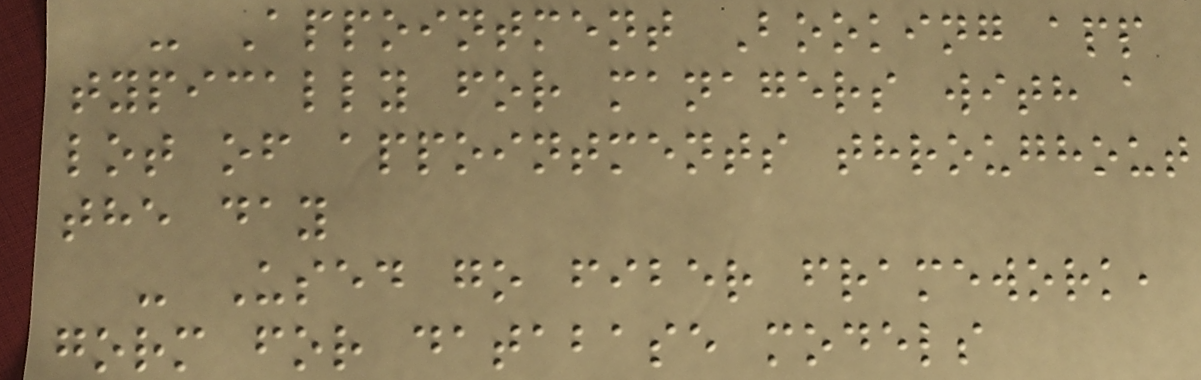- Appointment Booking app
typically for managers with a
lot of appointments throughout
the day
- Used go fiber framework,
gorm for database models
